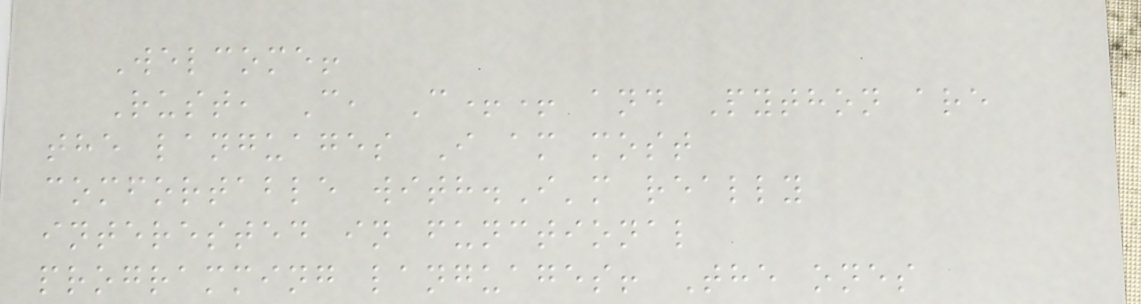Welcome!
Rust, C, C++ and Python are
the languages I am most
comfortable with.I'm really
interested in functional
programming languages! The ones
